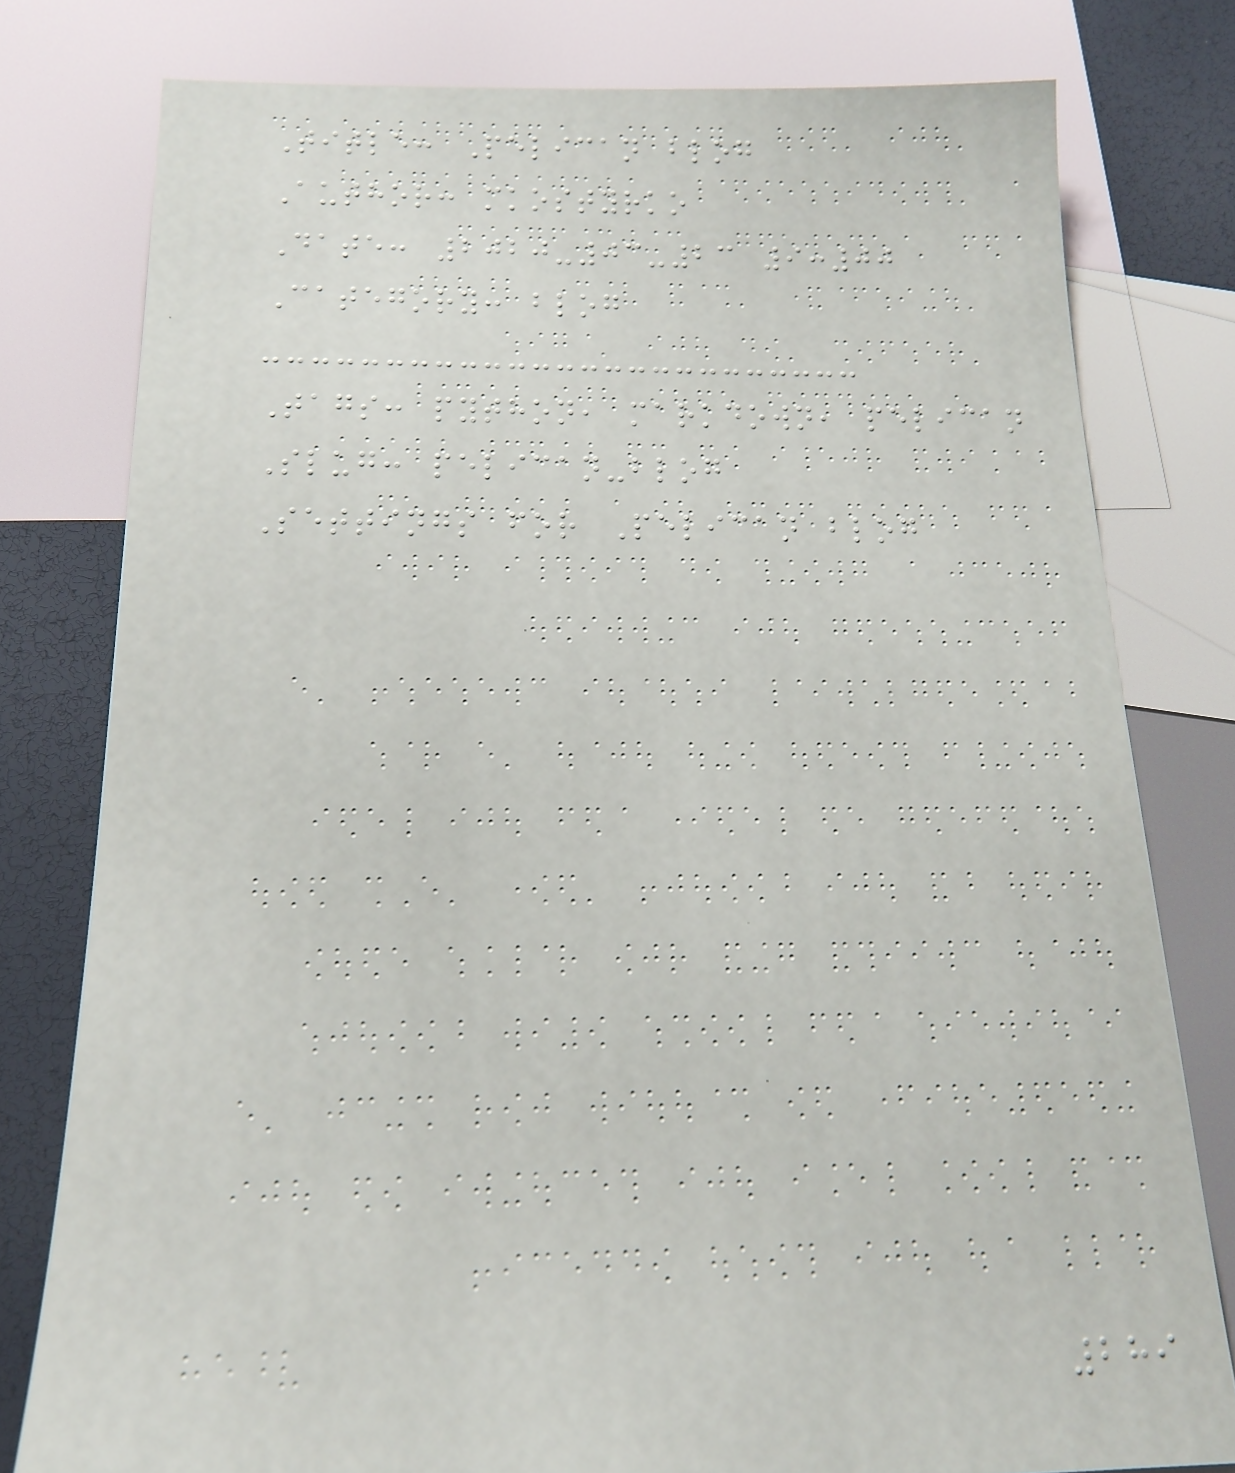Title: Pelican blog
Author: mkostyrko
Date: 2020-03-23 9:00
Category: blog
Tags: python, markdown, pelican
Slug: pelican-blog
Settings for Pelican blog
289
